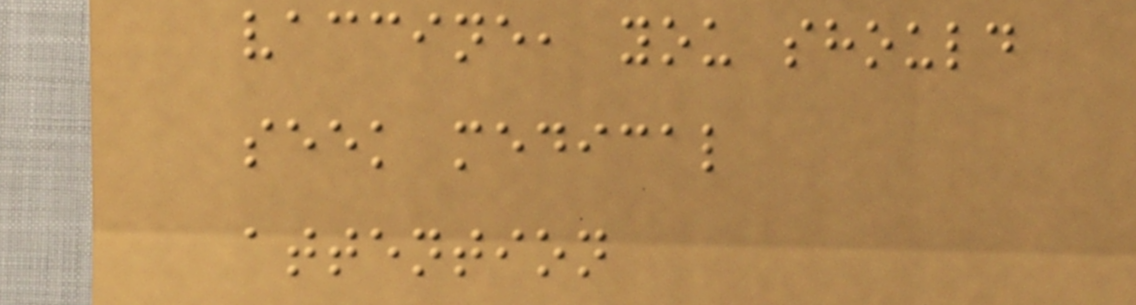vaccine, you should
seek medical
attention
